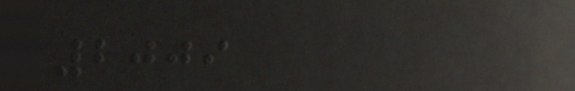2009
